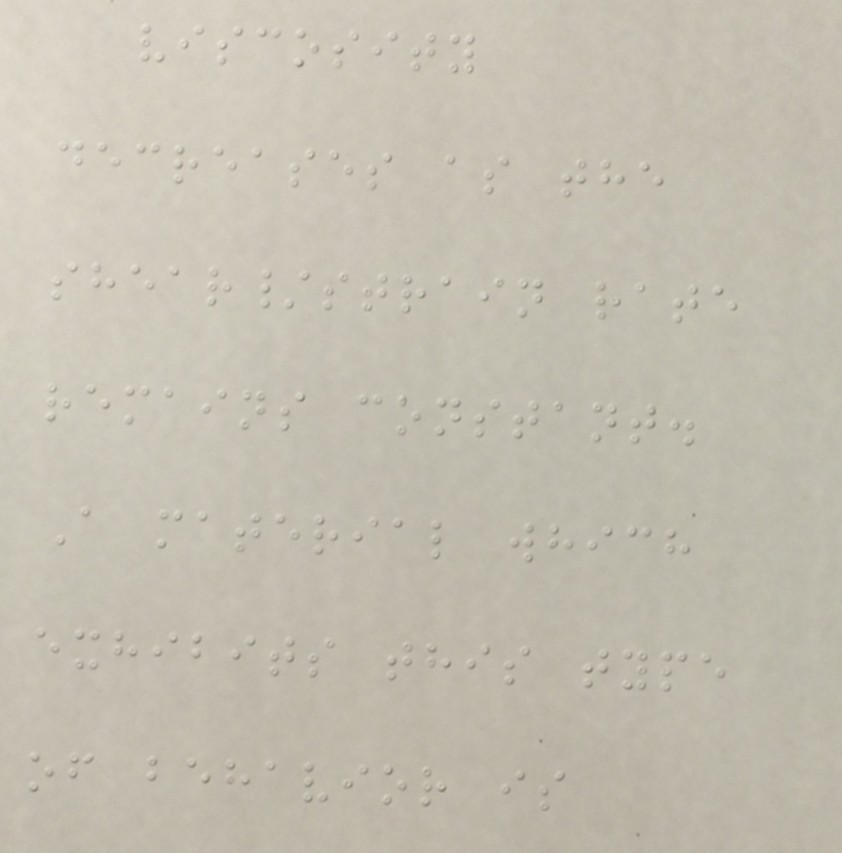viscosity
decreases as the
shear/strain rate
remains constant.
A material which
exhibits this type
of behavior is
